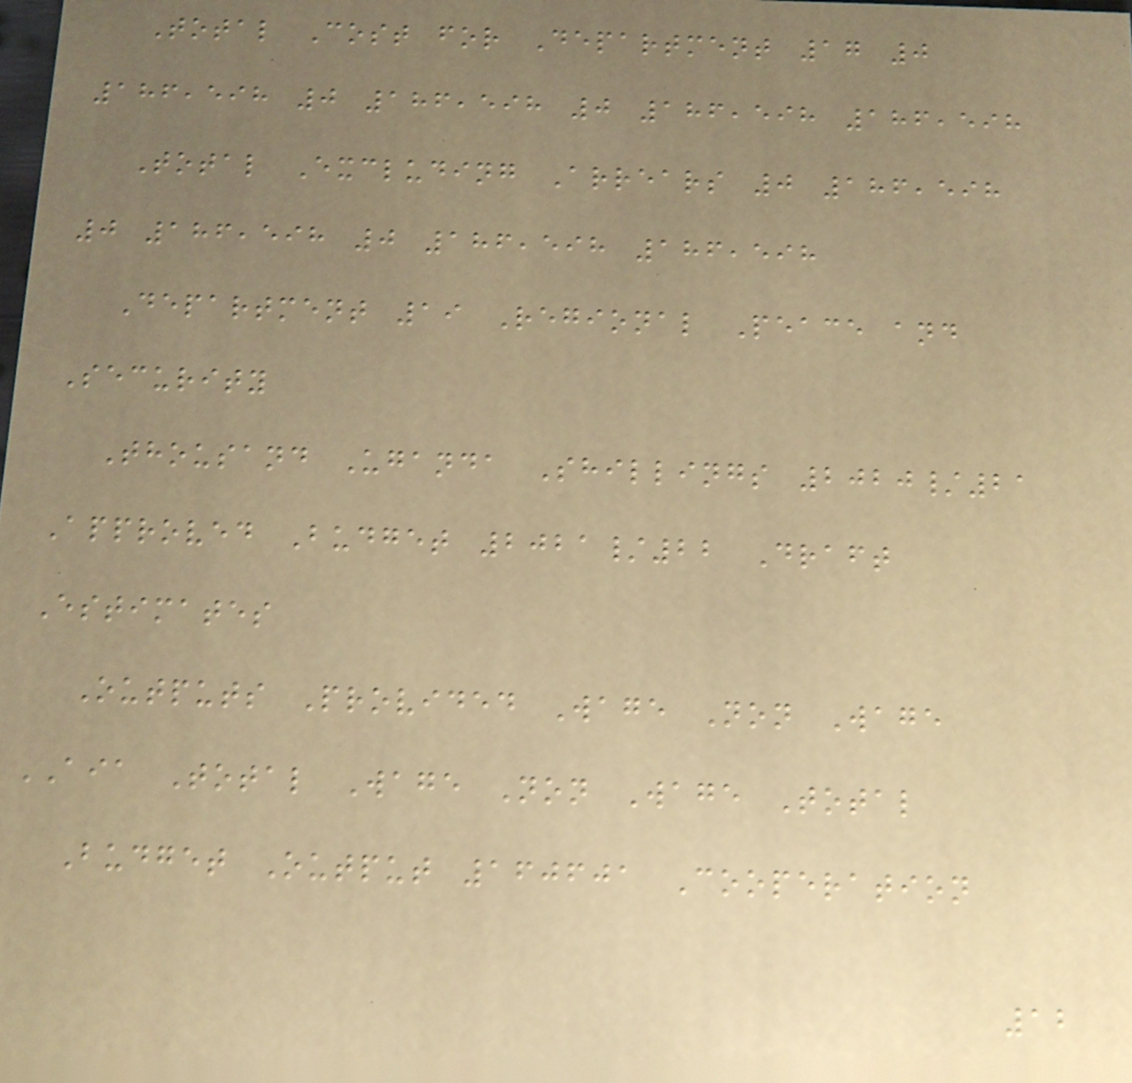Total Cost for Department 17 0
186,598 0 186,598 0 186,598 186,598
Total Excluding Arrears 0 186,598
0 186,598 0 186,598 186,598
Department 19 Regional Peace and
Security
Thousand Uganda Shillings 2020/21
Approved Budget 2021/22 Draft
Estimates
Outputs Provided Wage Non Wage
AIA Total Wage Non Wage Total
Budget Output 160601 Cooperation
12
